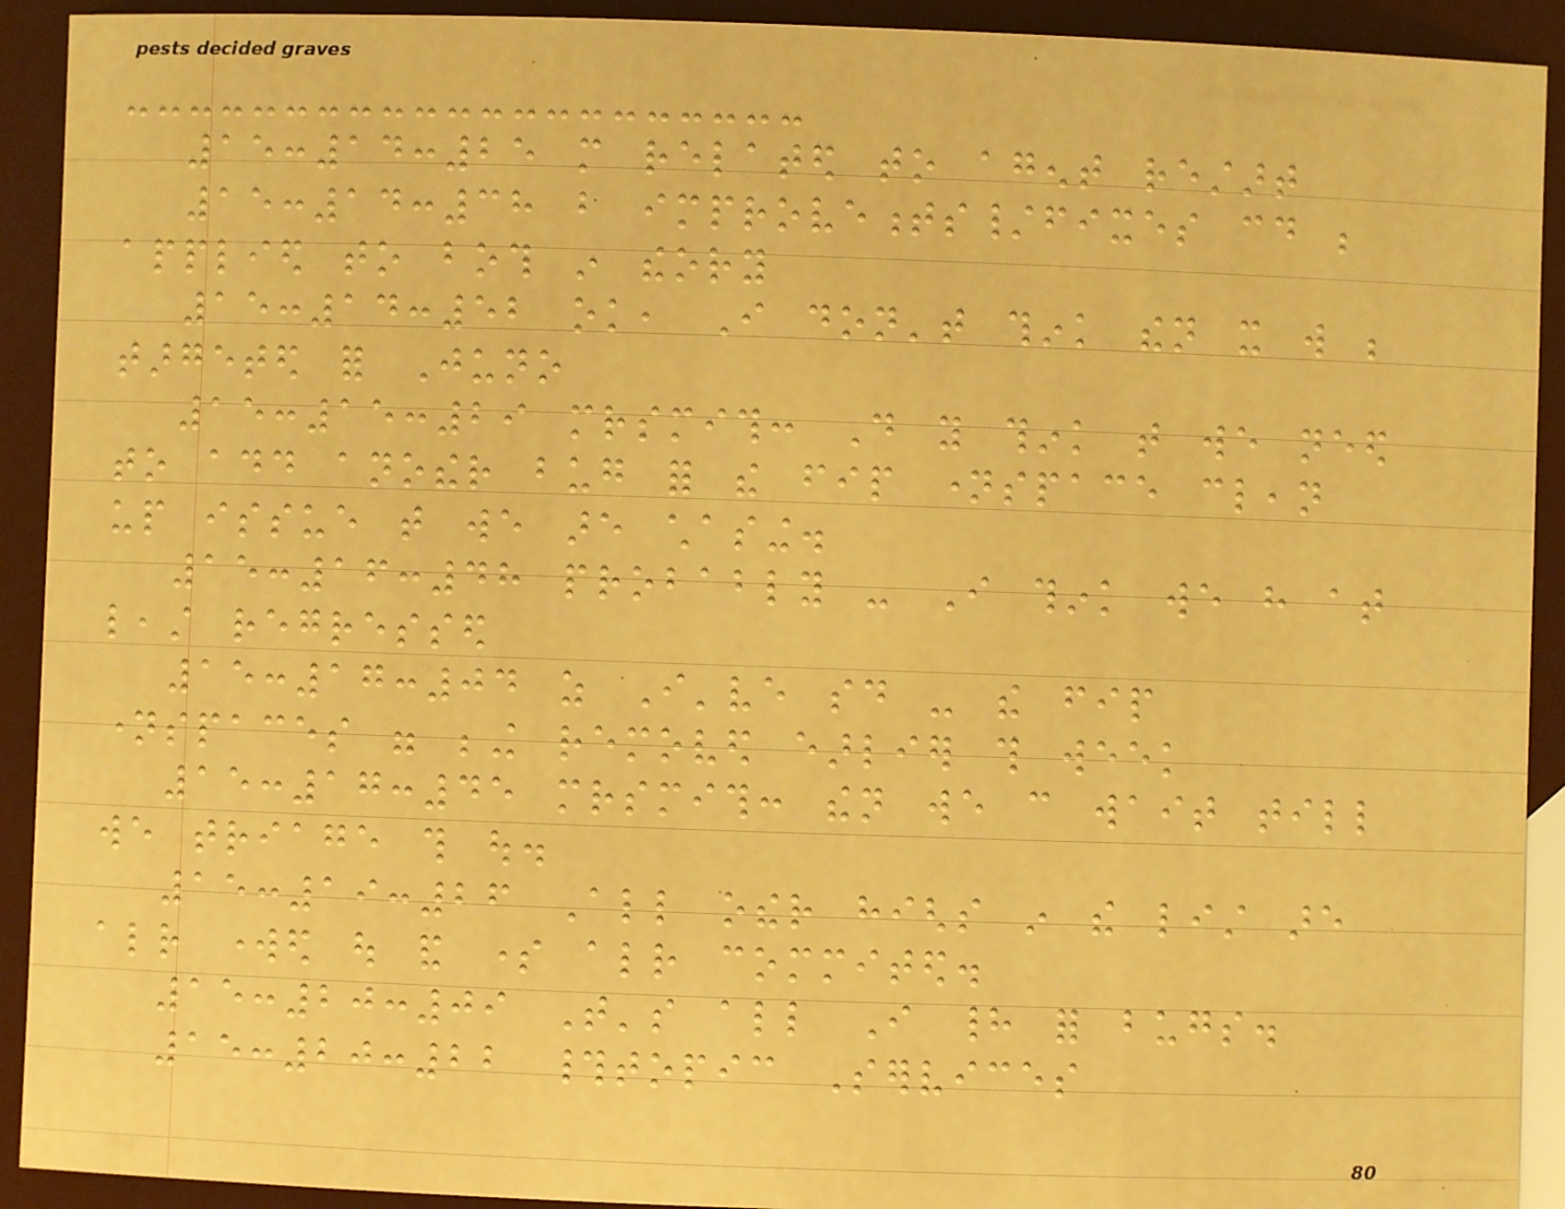15:14:25 more related to agent restart
15:14:38 but improvements/fixes could be
applied to both in theory
15:14:52 ok, I don't think then it will be
targeted for Juno
15:15:29 mrsmith: Do you think that we need
to add another bug for the fip namespace clean
up issue that we are chasing.
15:16:48 probably - I think we have at
least regressed
15:17:04 as I've said - the fip
namespaces were being removed earlier this week
15:17:45 mrsmith: then we can wait till
we triage this out.
15:19:26 All other highs in the list are
already worked out and some already commited.
15:20:09 That's all I had for bugs.
15:20:22 #topic Services
